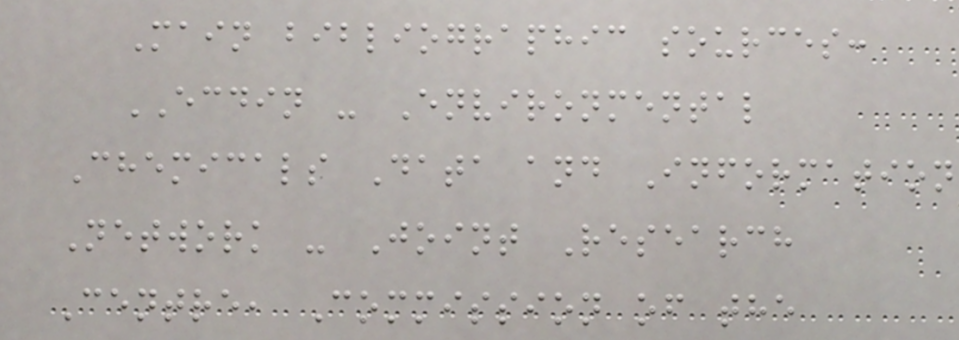Main bibliographic sources:
ECDIN - Environmental
Chemicals Data and Information
Network - Joint Research
Centre, Commission of the
